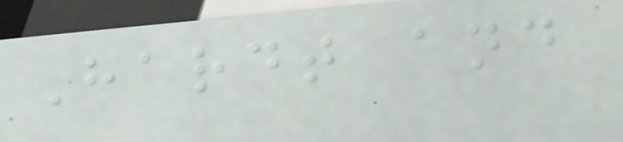Hardt and
